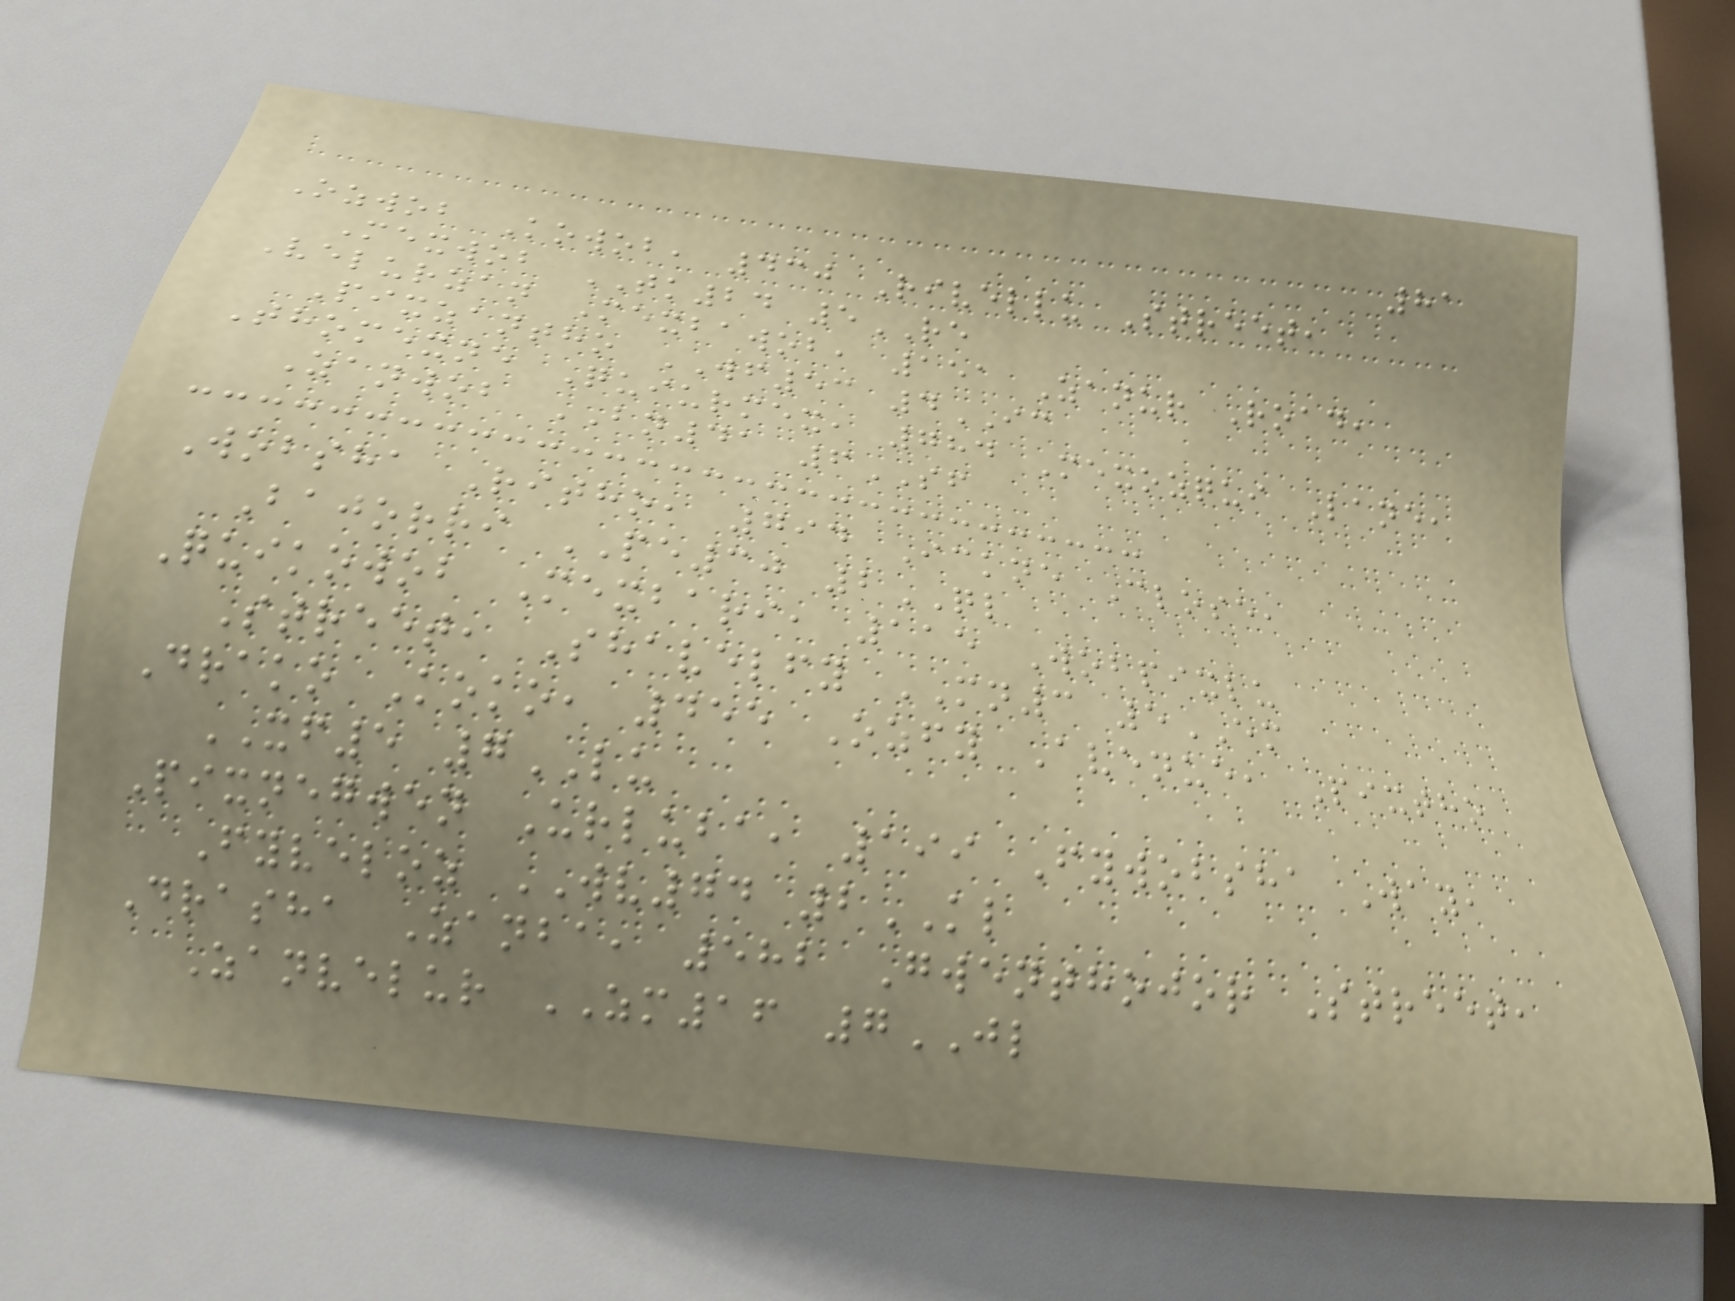81
Ozwob Kowob, 430 Rivellu Street,
Mexwob TK24 5RE
Velurzan Mexbawob, 151 Zanur Road,
Pixzantho WF53 4IC
Thomexne Quiurmex, 784 Mexozqui Lane,
Zanwob BN41 6SF
Wobsha Ritho, 794 Ickne Close,
Bajorri PE30 2QL
Quikowob Mexbari, 115 Wobpixlu
Street, Shavelfy MN3 5EM
Drako Koko, 455 Ozfy Avenue, Pixtho
XF5 7LU
Pixnegwen Urluba, 199 Fywobsha Way,
Fyveloz WV74 2KL
Drasha Zanba, 582 Gwenthojor Street,
Zanvelur ZM16 7JL
